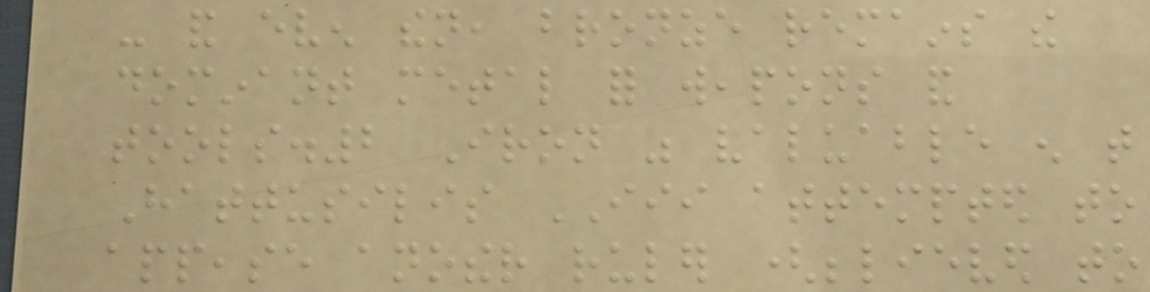- and even then, bronze remains the
dominant metal for weapons and
tools.2 Iron was valuable enough that
Hattusilis III attempted to
appease another ruler (believed to
